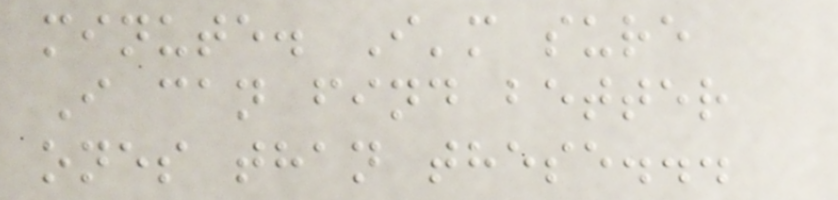minute. I'm sure
I can find better
ones than these...
